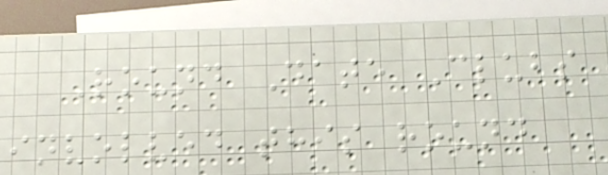Round Date Clubs
involved this round
